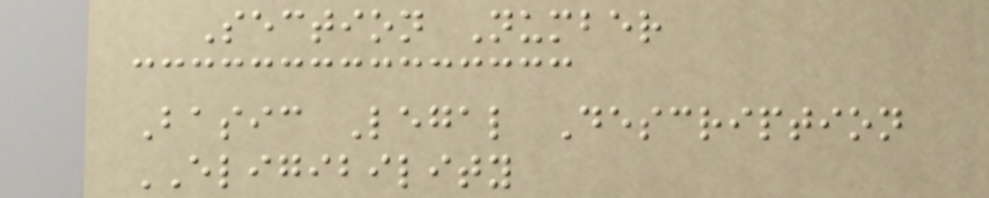Section Number
Basic Legal Description
ELIGIBILITY
